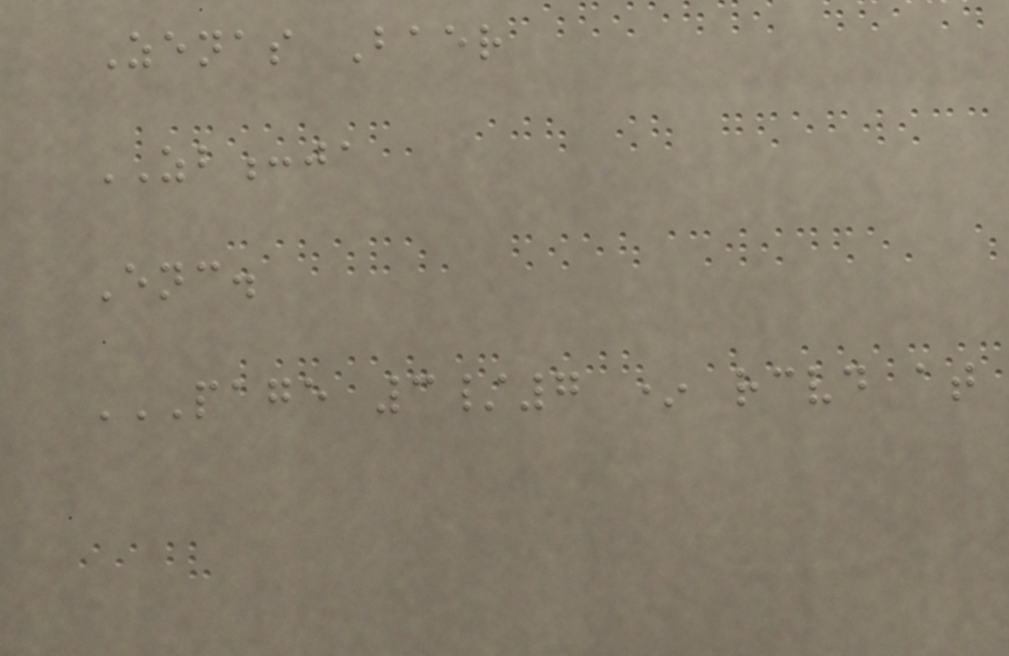Zenas Baer
ZB:ja
Enc.
PAGE 3/7 * RCVD AT
